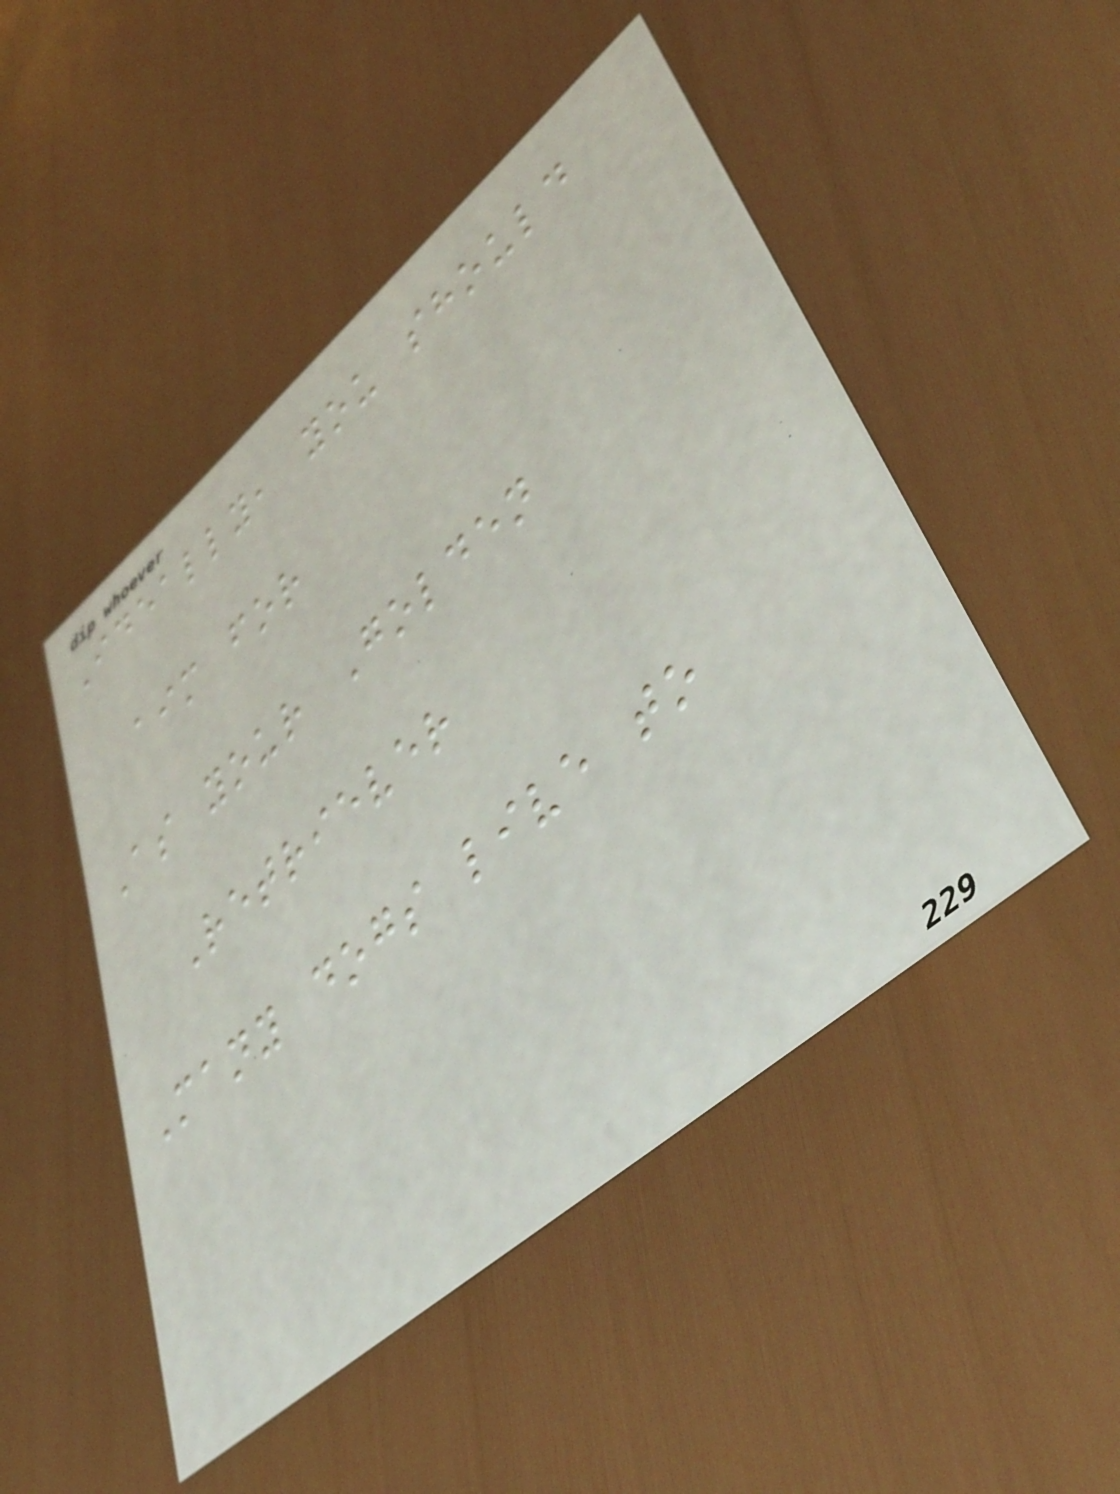Ideally, you should
aim for
As your Golden
Retriever
Many dogs live to
